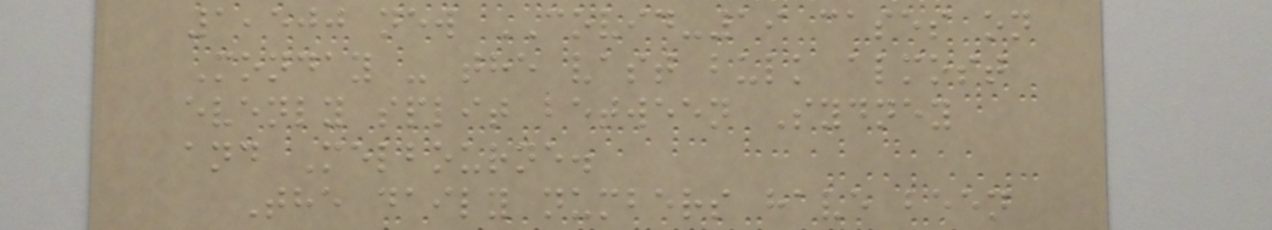1,500 new COVID-19 cases on
Monday - the vast bulk almost
evenly split between Sydney
and Melbourne.
The daily numbers have been
